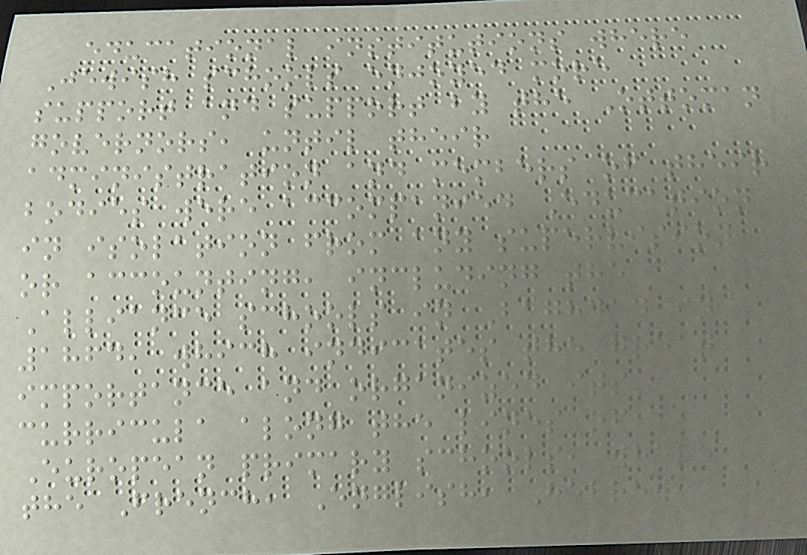educational institutions where
Jewish schools enjoyed more
support and support by the Ottoman
governors, until their
administration and members of their
bodies were accompanied Education
in isolation from any supervision
or accounting, including the
Alliance schools in Baghdad in
1864, which indicates the great
importance and organized its
curricula along the lines of
European primary schools, where
the French, English, Hebrew,
